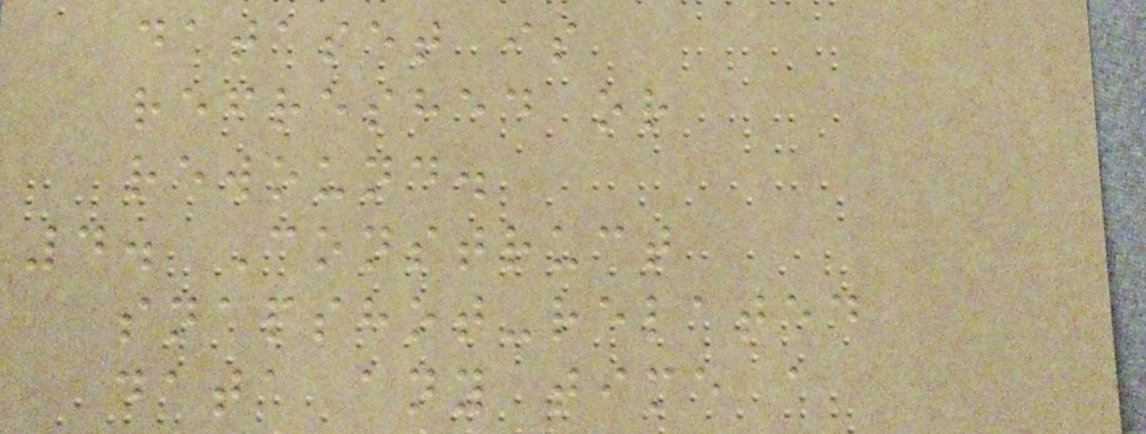dataset is
refreshed or
rewound.
4. Construct
snapshot-related
data any time a
